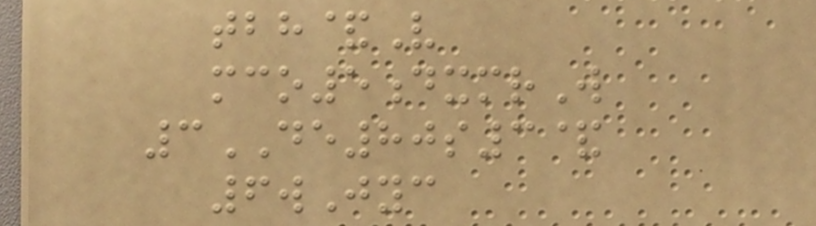tbh&V
mco5dxmrW
3DE80s3&
6wJyc
